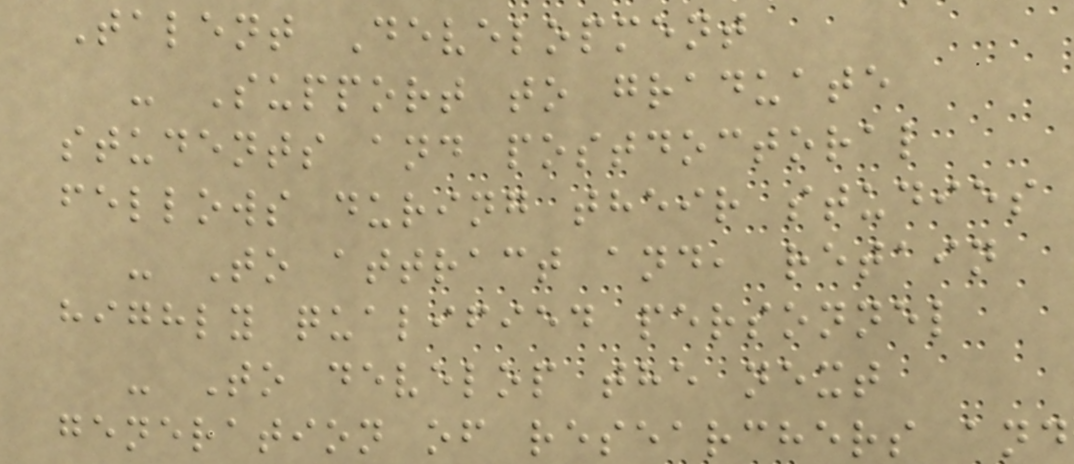Talent Development
- Support to graduate
students and postdoctoral
fellows during their studies
- To attract and, retain
highly qualified personnel
- To develop the next
generation of researchers and
